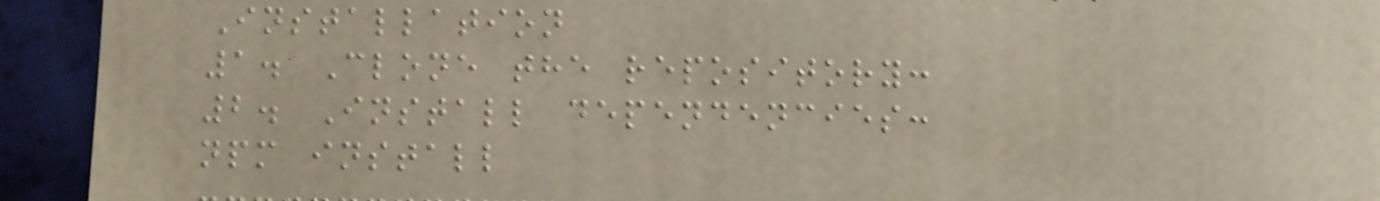Installation
1. Clone the repository:
2. Install dependencies:
npm install
